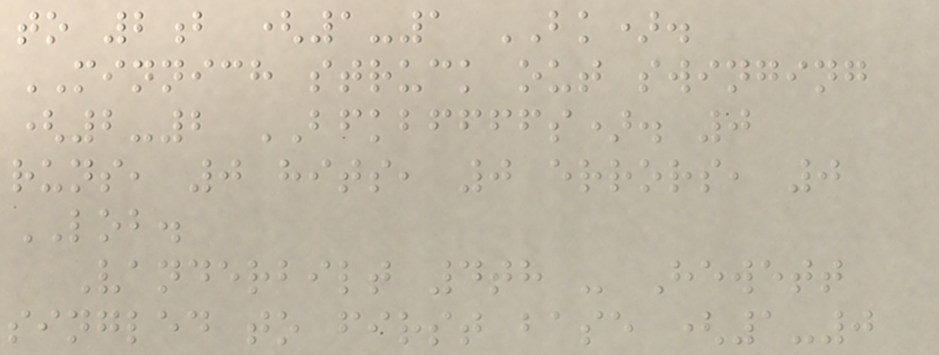to 2b (1-1 BK).
MINNICH struck out swinging
(2-2 BFKBFFFFS). 0
runs, 0 hits, 0 errors, 0
LOB.
Vanderbilt 4th - Hewett
singled to first base (1-0
